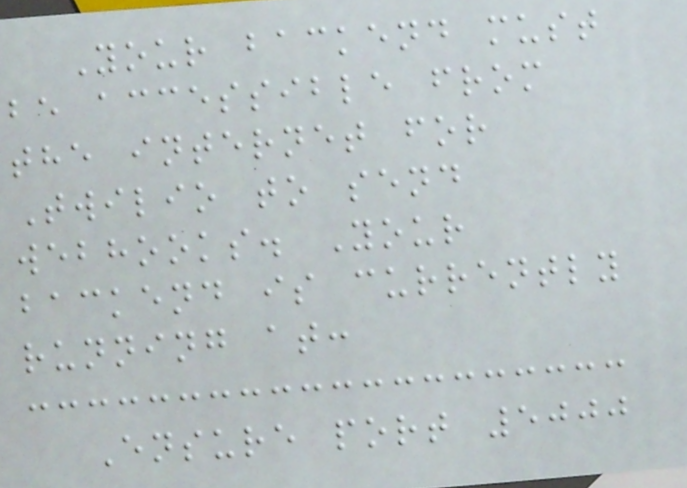Your backend must
be accessible from
the internet for
Twilio to send
webhooks. Your
backend is currently
running at:
Ensure port 5000
